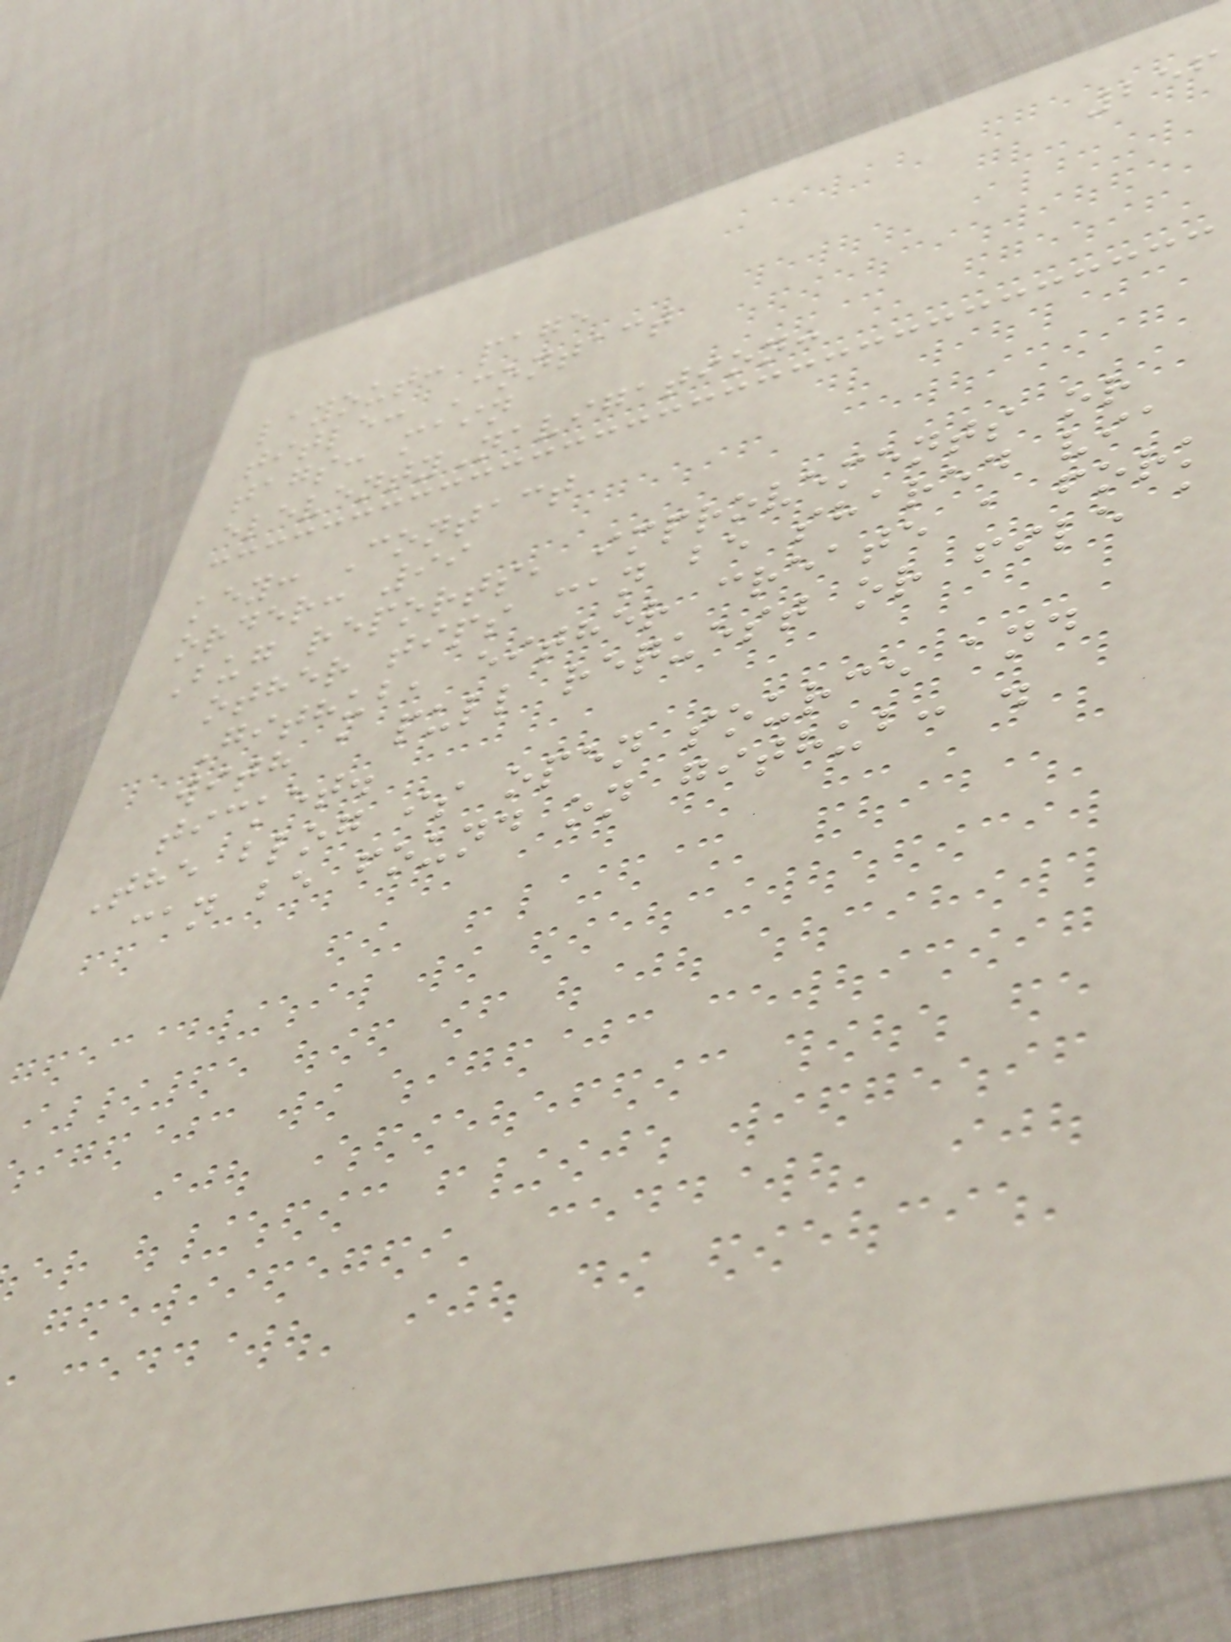256
layout: page
title: Contact
tags: main
eleventyNavigation:
key: Contact
order: 99
Bug reports, improvements or
other tips can be shared via
Github, either create a fork
with a pull request or file a
ticket.
The blog is open source and
can be found on github: .
